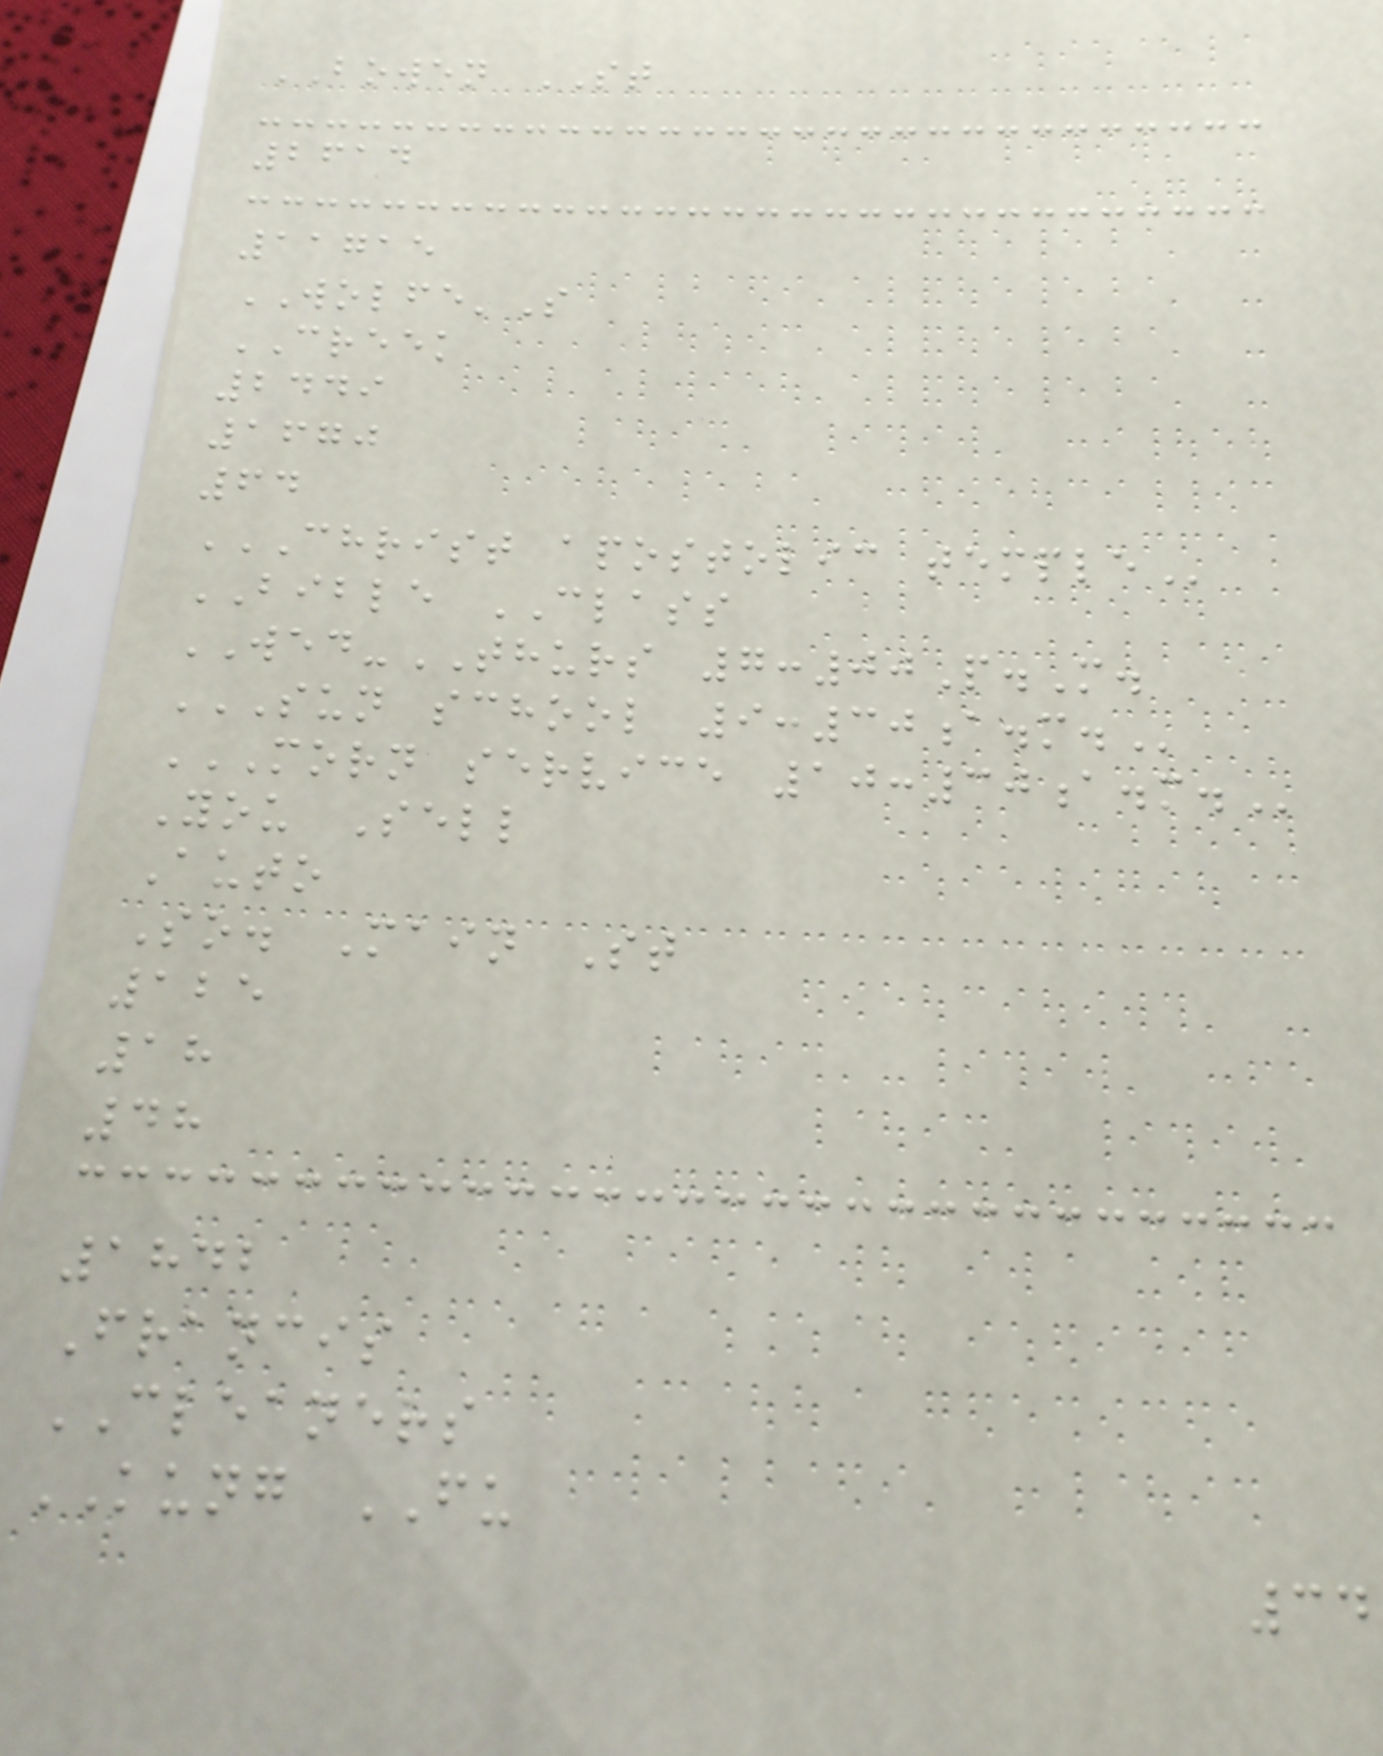BOWEN ST
2614
11715
WOLFE'S
CREEK
2449
1670
64
CHRIST APOSTOLIC TEMPLE
BIBLE CLASS
WED-THURS 7:00P.M.
SUN SCHOOL 9:30A.M.
MORN SERVICE 10:30A.M.
You Sell
Auto
So. Main St
125
18
48
1842
Francis
CLEANERS
KUNG FU
34
